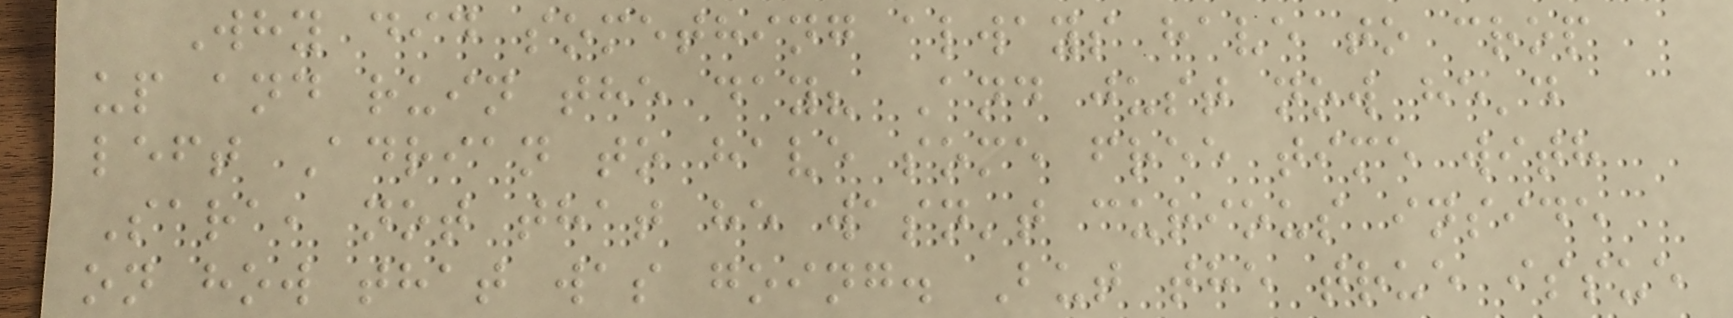Why did something always have to crop
up and ruin the day? And just now he'd
left Adrian to have some free time with
Sara, not that he wasn't curious inside
on how that was going. But the true issue
